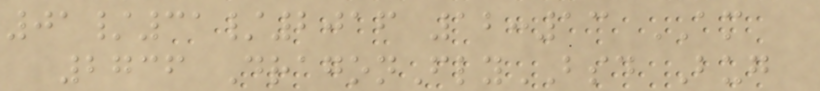01/31/2016 12:13 AM
2736 DragonFlyBSD Bug
